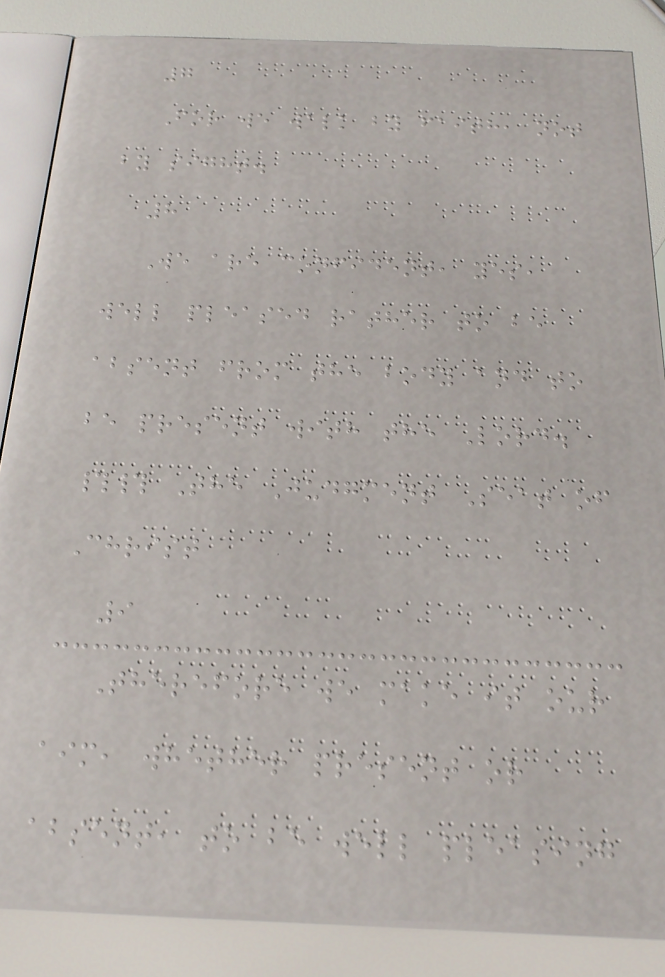7
For we walk by faith, not
by sight.
8
We are confident, yes,
well pleased rather to be
absent from the body and to
be present with the Lord.
## The Judgment Seat of
Christ
9
Therefore we make it our
aim, whether present or
absent, to be well pleasing
